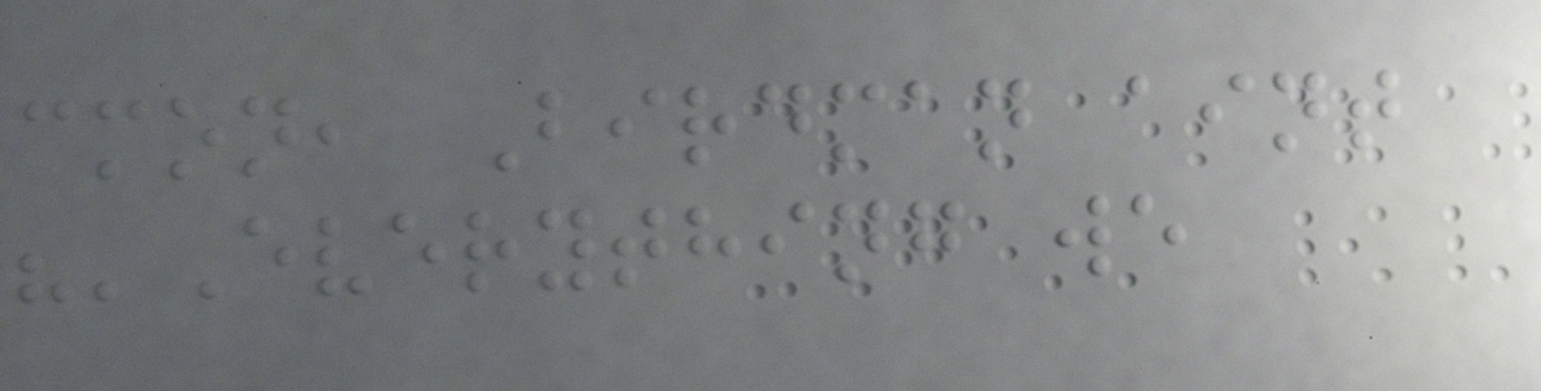cmon, Birdman aint
"'Everything we
